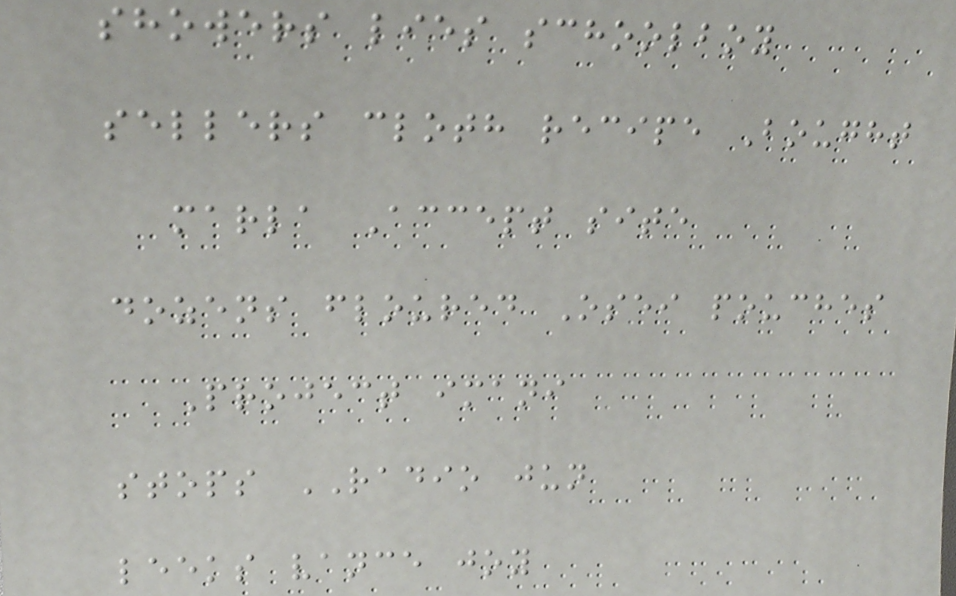showers lies schoolboy
sellers cloth recipe Bought
marla Accept site
dozens floured Osei pouches
Project imani
stops RADIO jun
leeks vance joy
